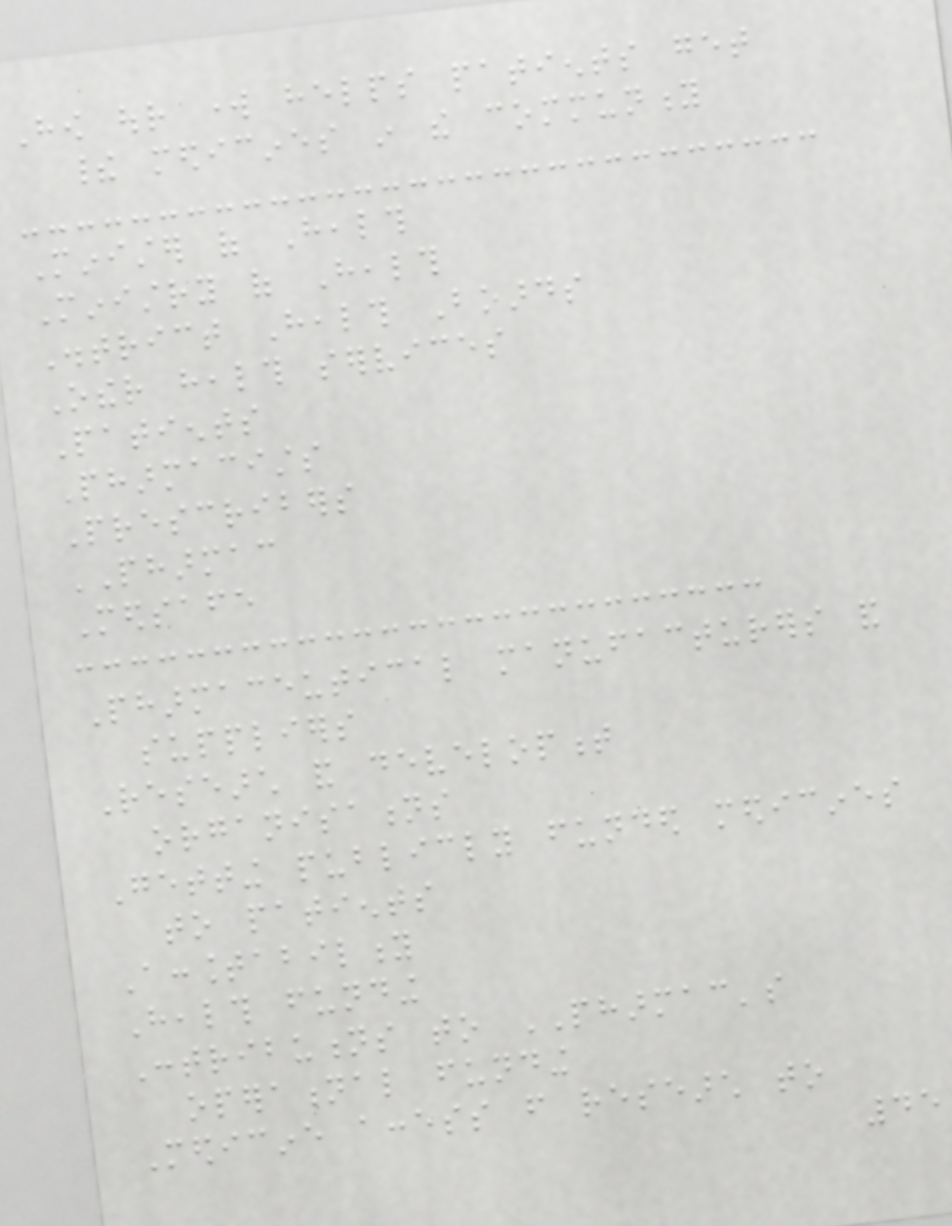How our work helps patients get
their medicines in the community
Minister of Health
Ministry of Health
District Health Boards
Other health services
Patients
Pharmacists
Prescribers
PHARMAC
Medsafe
Pharmaceutical manufacturers and
suppliers
Research and development
organisations
Getting publicly funded medicines
to patients
Accountability
Health funding
Contributions to PHARMAC's
operational funding
Medicine access from research to
45
